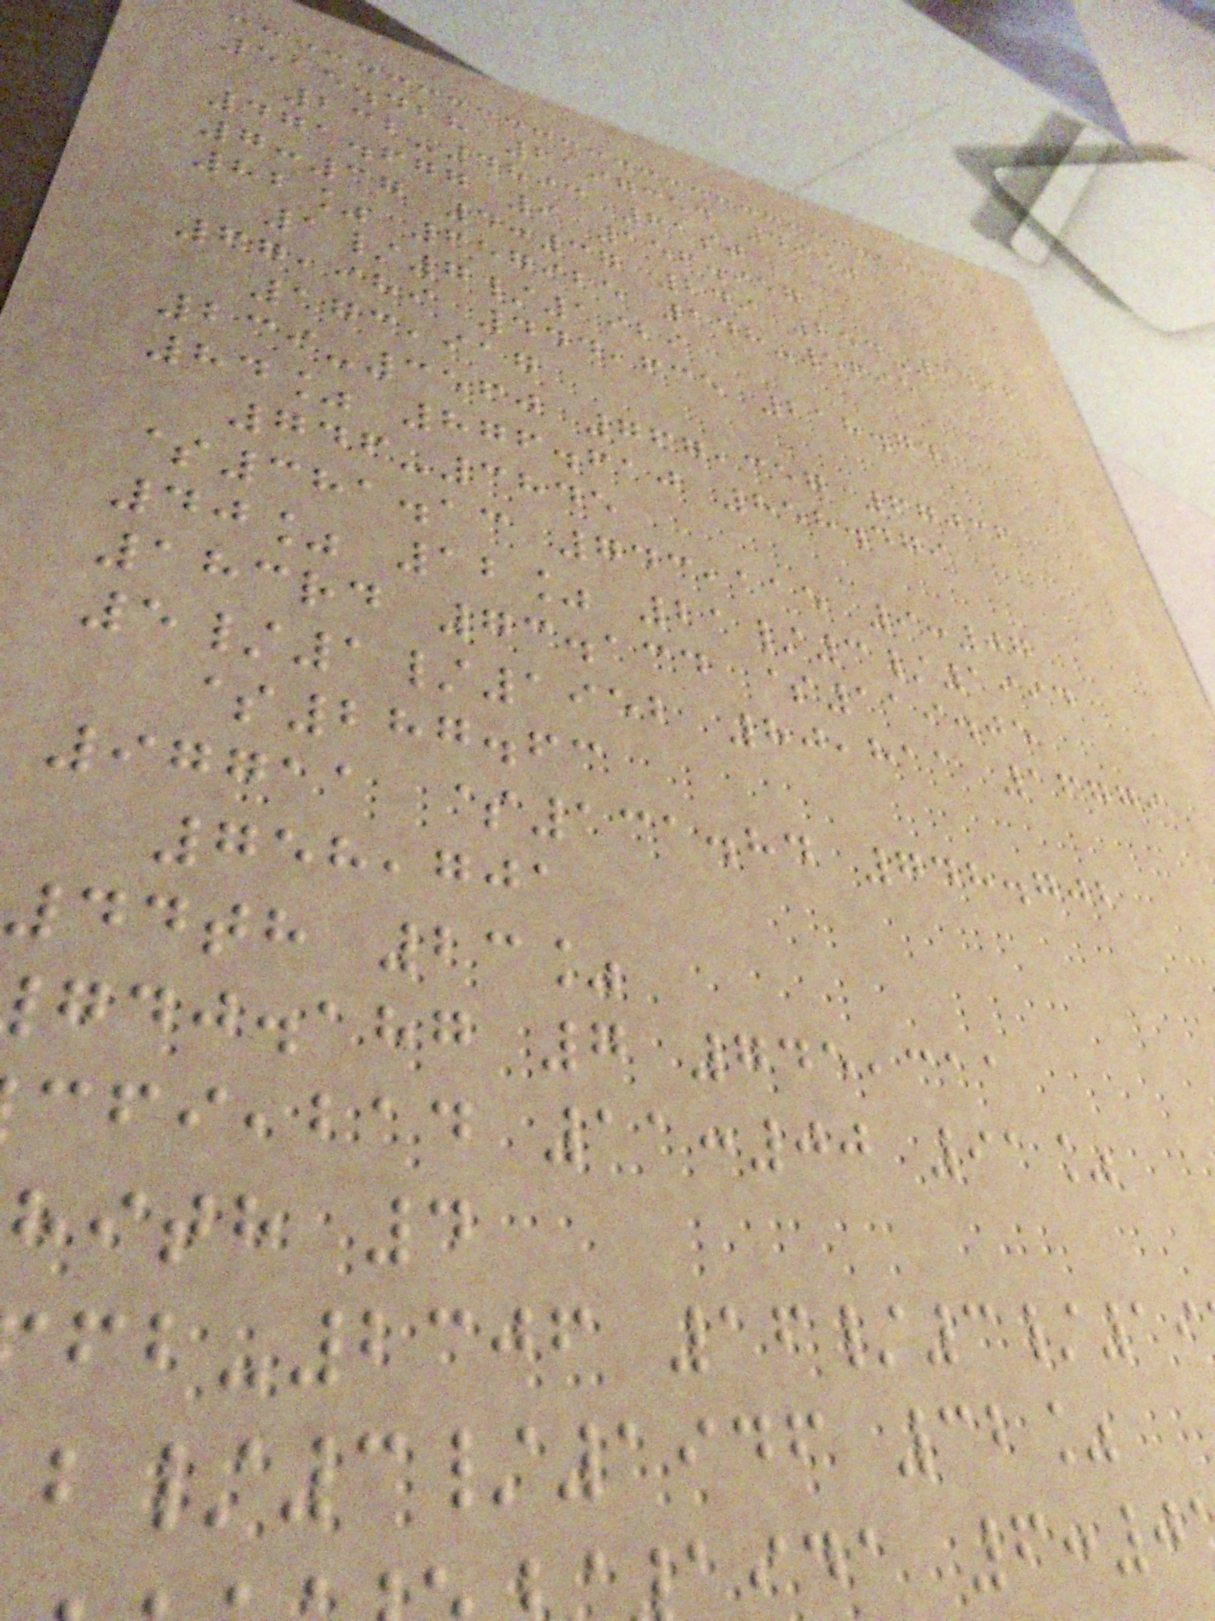515.428 6197354 49%
232-4893 61st
471.677 9 156.957
7:37 4:37 249 254-3496
82% 657925 148-5695
1/7/1929
67,989 444,635 218.74
173,917
239-3560 767,357 67036
84% 876.610 858.479
746-3845
$381.13 743,115 9:07
40% 12% 21/3/1994
183rd 73.134 $119.05
5/1/1952 80,811 16779
$287.63
97711 $131.84 748.702
758,701
44th 23%
gdj.ahg 7 745,311
,bad 11:00 91%
hith 4
-2306 16/3/19
/3/1946 32%
ida 6:0
